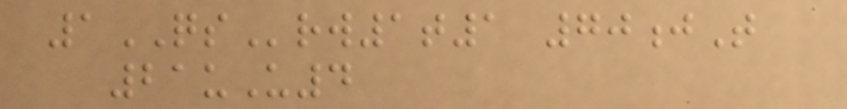1QSrw1t1 70jT
21uU4
